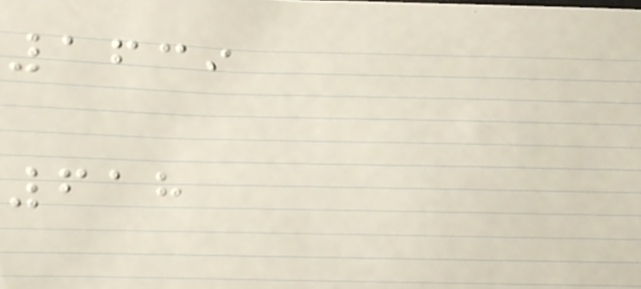1639
618
